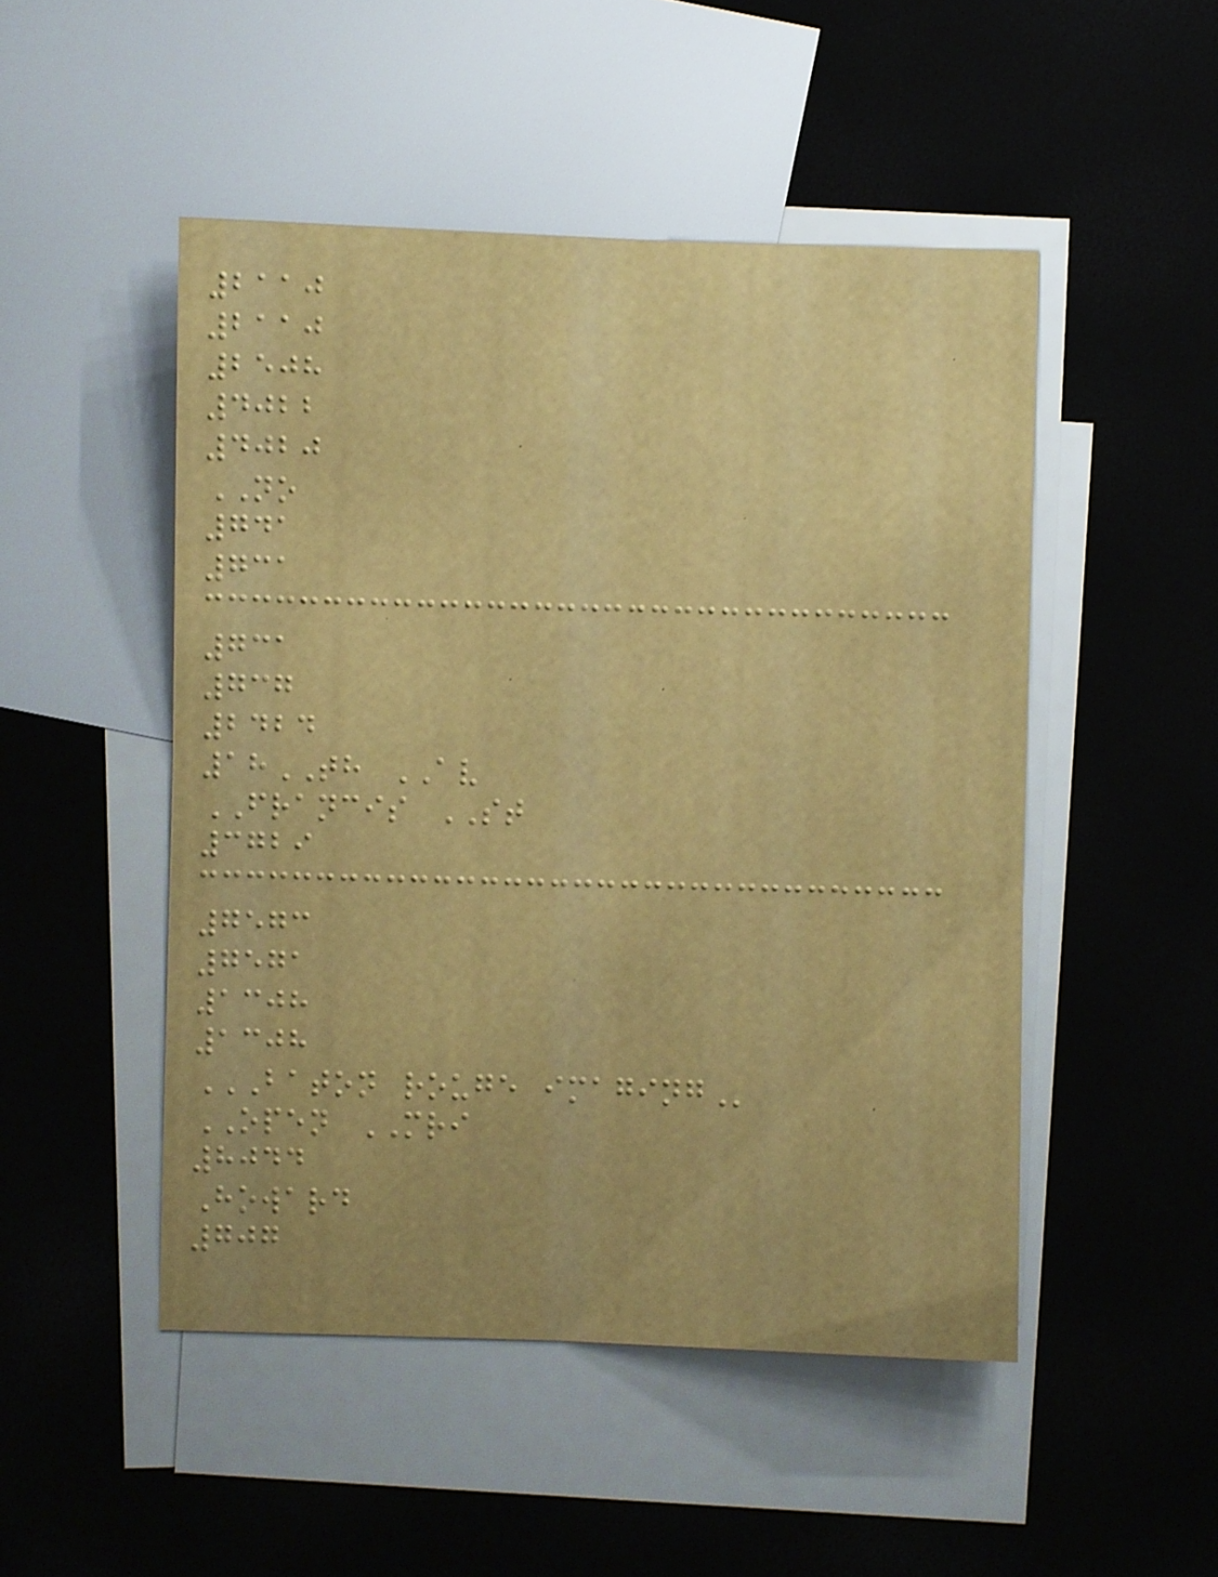2110
2110
2508
4022
4020
NO
741
731
731
737
2424
18TH AV
FRANCIS ST
3729
7573
7571
1308
1308
BATON ROUGE IMAGING
OPEN MRI
8044
Howard
707
